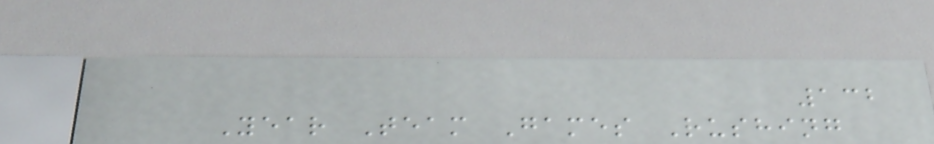132
Year Team Games Rushing
